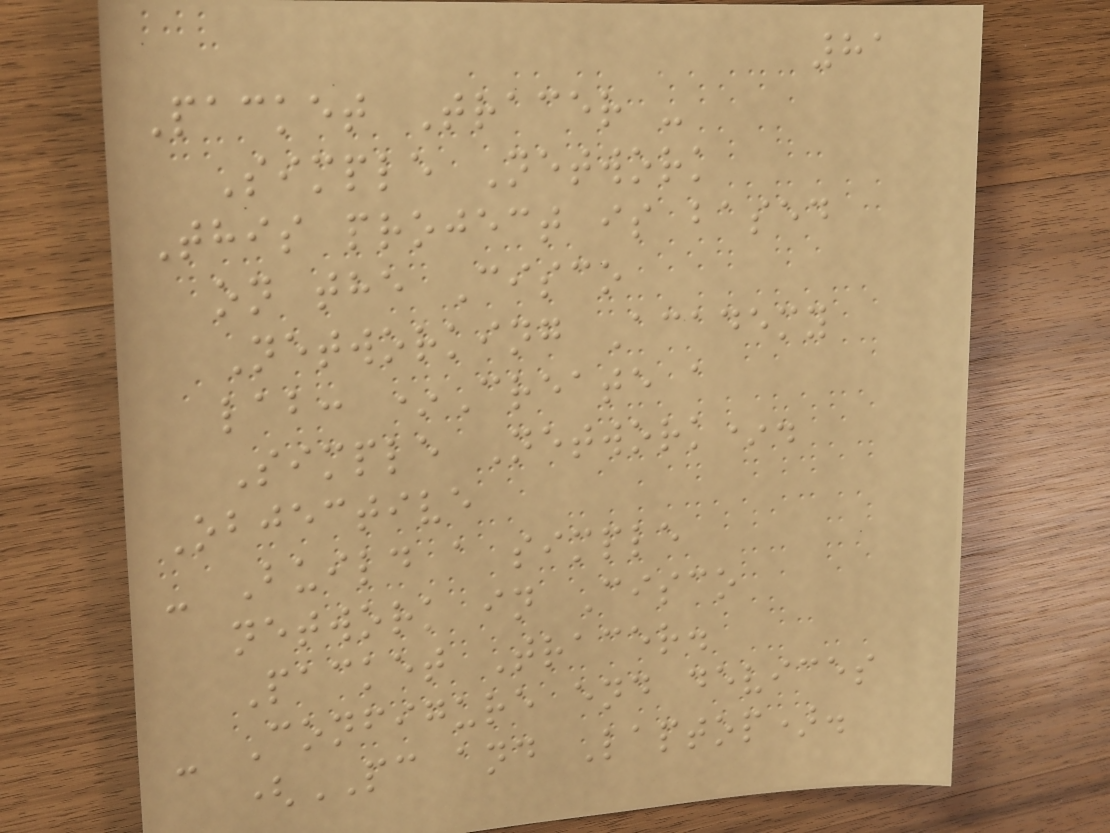81
Packet Tracer -
Simple Network
This project is based
on the Cisco
Networking Academy
lab: *Create a
Simple Network*.
Objective
- Build a simple
network in Cisco
Packet Tracer.
- Configure end devices
(PC and Laptop).
